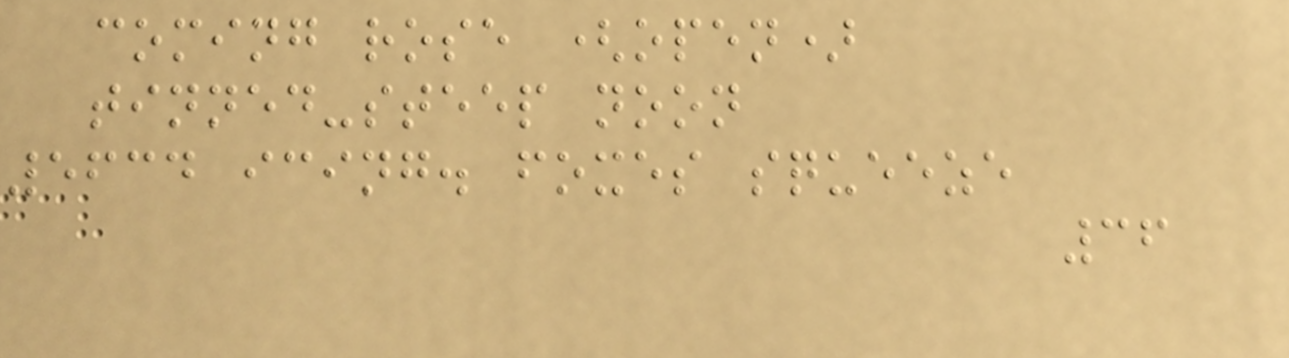coming rose (open)
tinned-steep noon
5634 icing. foxes squeeze
36
